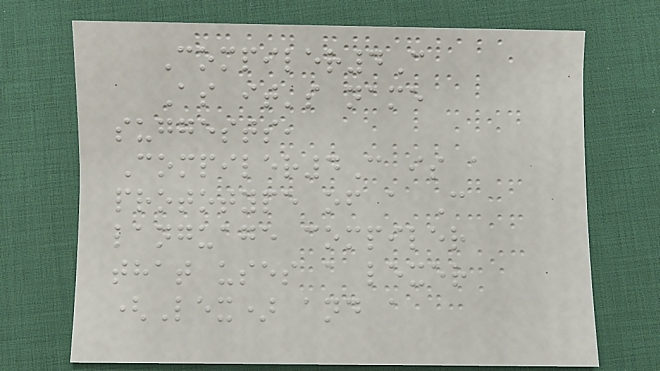Compiler4C
As it's name
suggests,
Compiler4C is a
prototype of a C
language compiler
that uses a lexer
(Lex) and a
